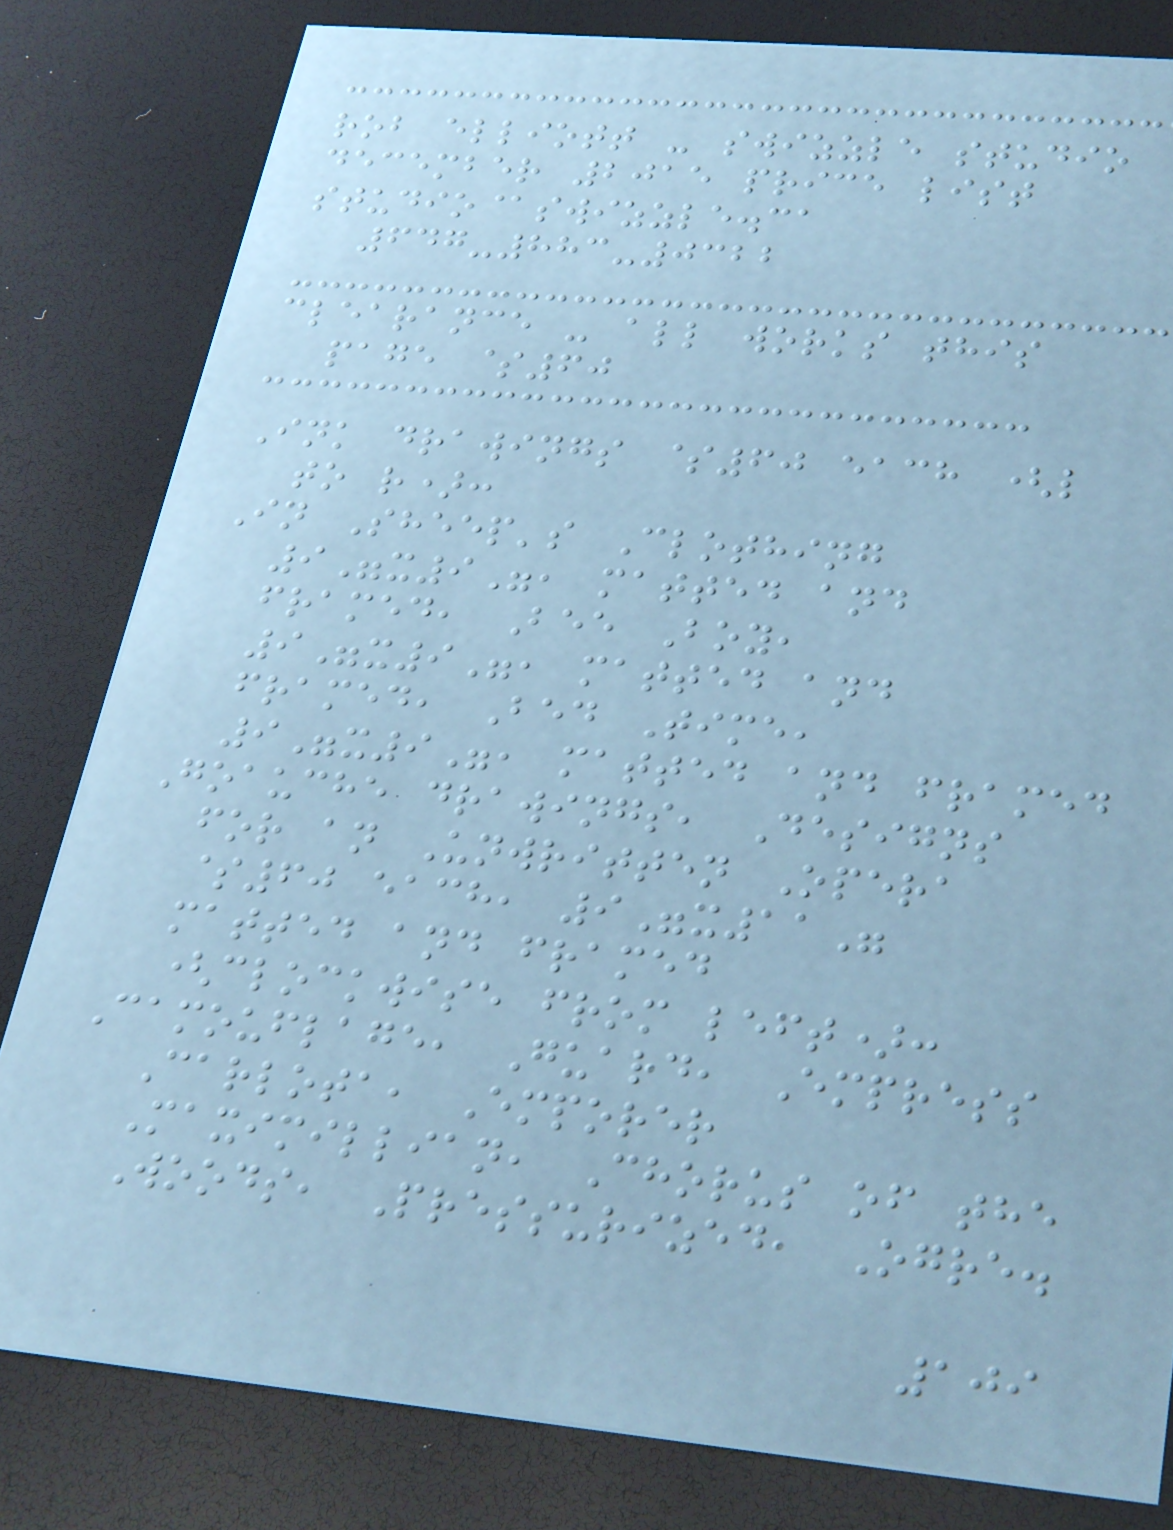rob elliott - swizzle studio
december 2015 price list
studio@swizzle.ca
647-883-0322
clearance - all works this
page $60
Ink drawings $60 each (l
to r):
In Sheep's Clothing
9"x9", matted and
framed, Bee Boy,
9"x9", matted and
framed, Bed Time,
9"x9", matted and framed
Goauche drawings, Designs
for an Unwritten Opera
$60 each, 9"x11"
matted and framed
(clockwise from left):
Camouflage, Guard, Empress
Carlota, Emporer
Maximillian, Chorus of the
Woods, Pressurized, Ogre.
109
